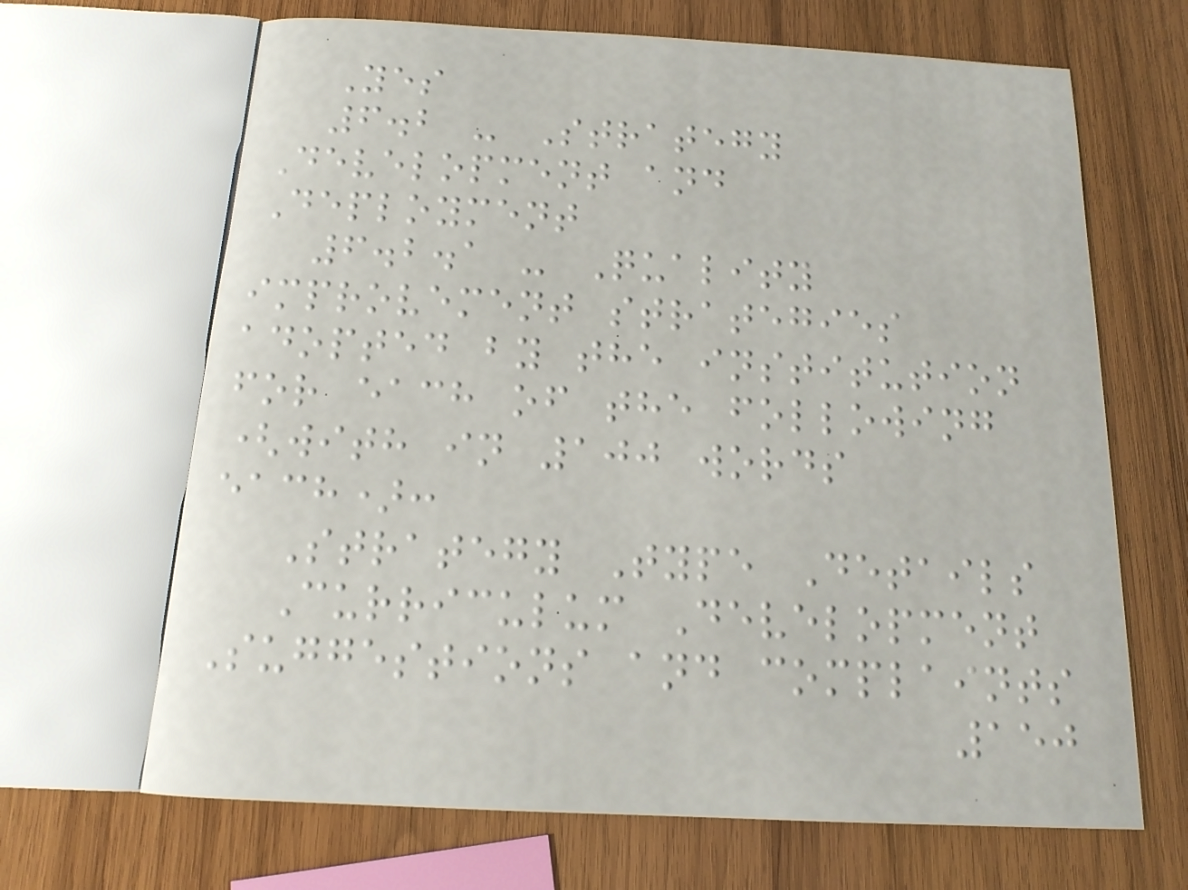Yes
6.2 - Strategy
Development and
Deployment
6.2.1 - Quality
improvement strategies
adopted by the institution
for each of the following
(with in 100 words
each):
Strategy Type Details
Curriculum Development
Suggestions and complaints
150
